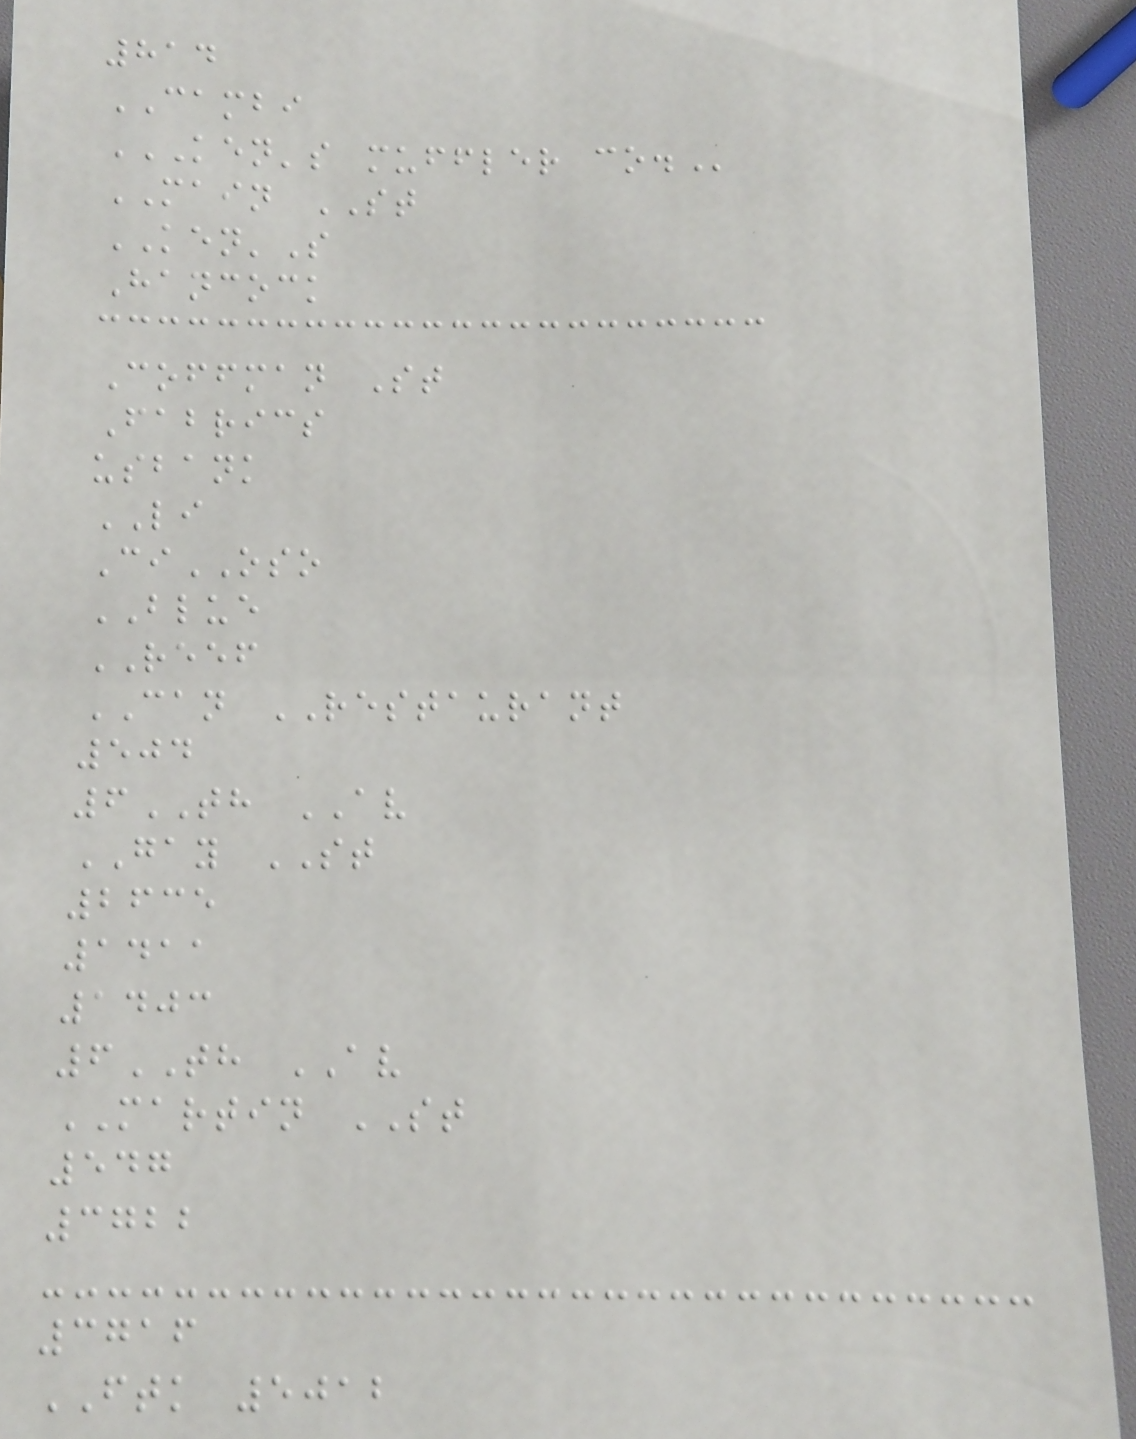814
CAMBI
KEN'S MUFFLER CO.
MAIN ST
KEN'S
Hancock
Coffman St
Fabrics
usbank
LI
CiOSO
BLUE
REEF
CAN RESTAURANT
504
6TH AV
GAY ST
2635
1411
1403
6TH AV
MARTIN ST
547
3722
3716
FTK 5012
